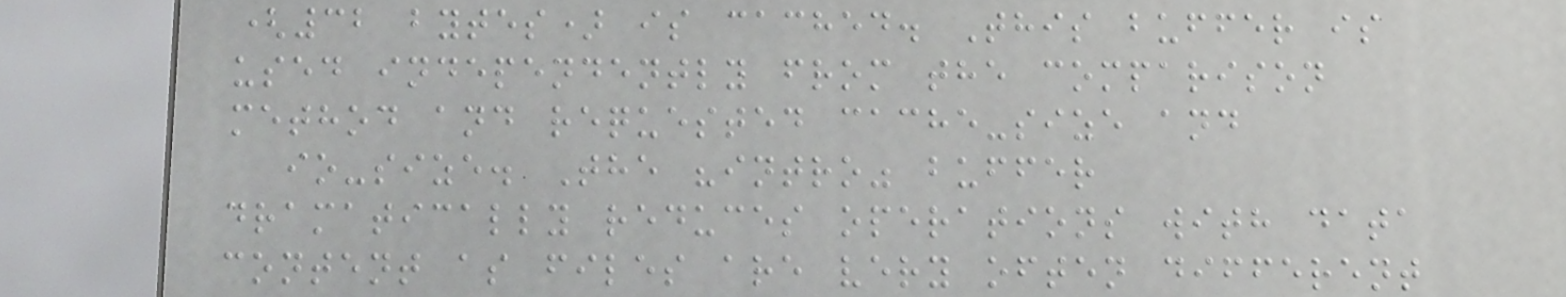(32 bytes) is cached. This buffer is
used independently from the comparison
method and requested cache-size and
io-size. The "intro" buffer
dramatically reduces operations with data
content as files are very often different
